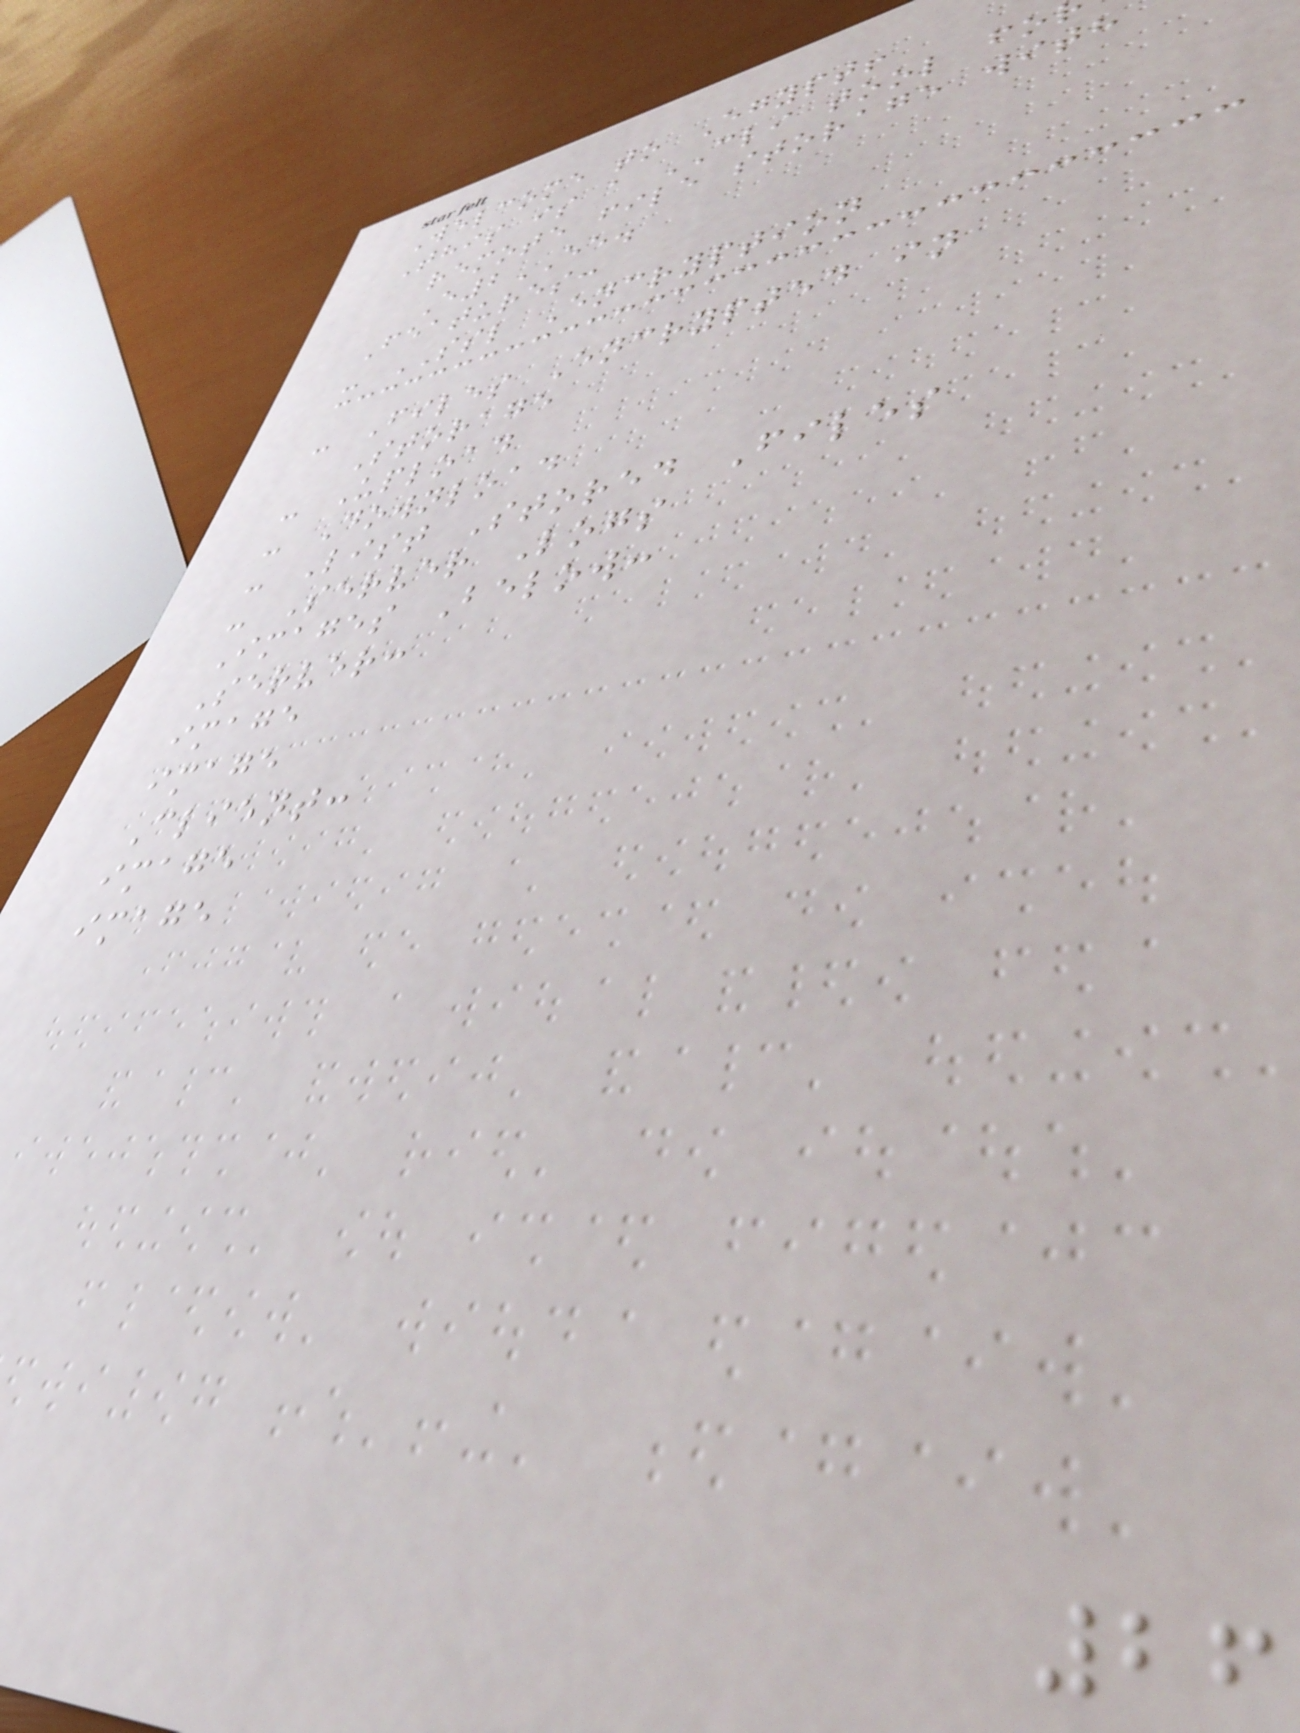Welcome to Egypt!
This is a CLI tool fo
remote file storage with
E2EE.
Features:
- SSL Encryption
- Files Encrypted in
Storage
- Upload
- Download
- List Stored Files
- Server Logs
Images Below:
Server:
image
image
Client:
image
image
